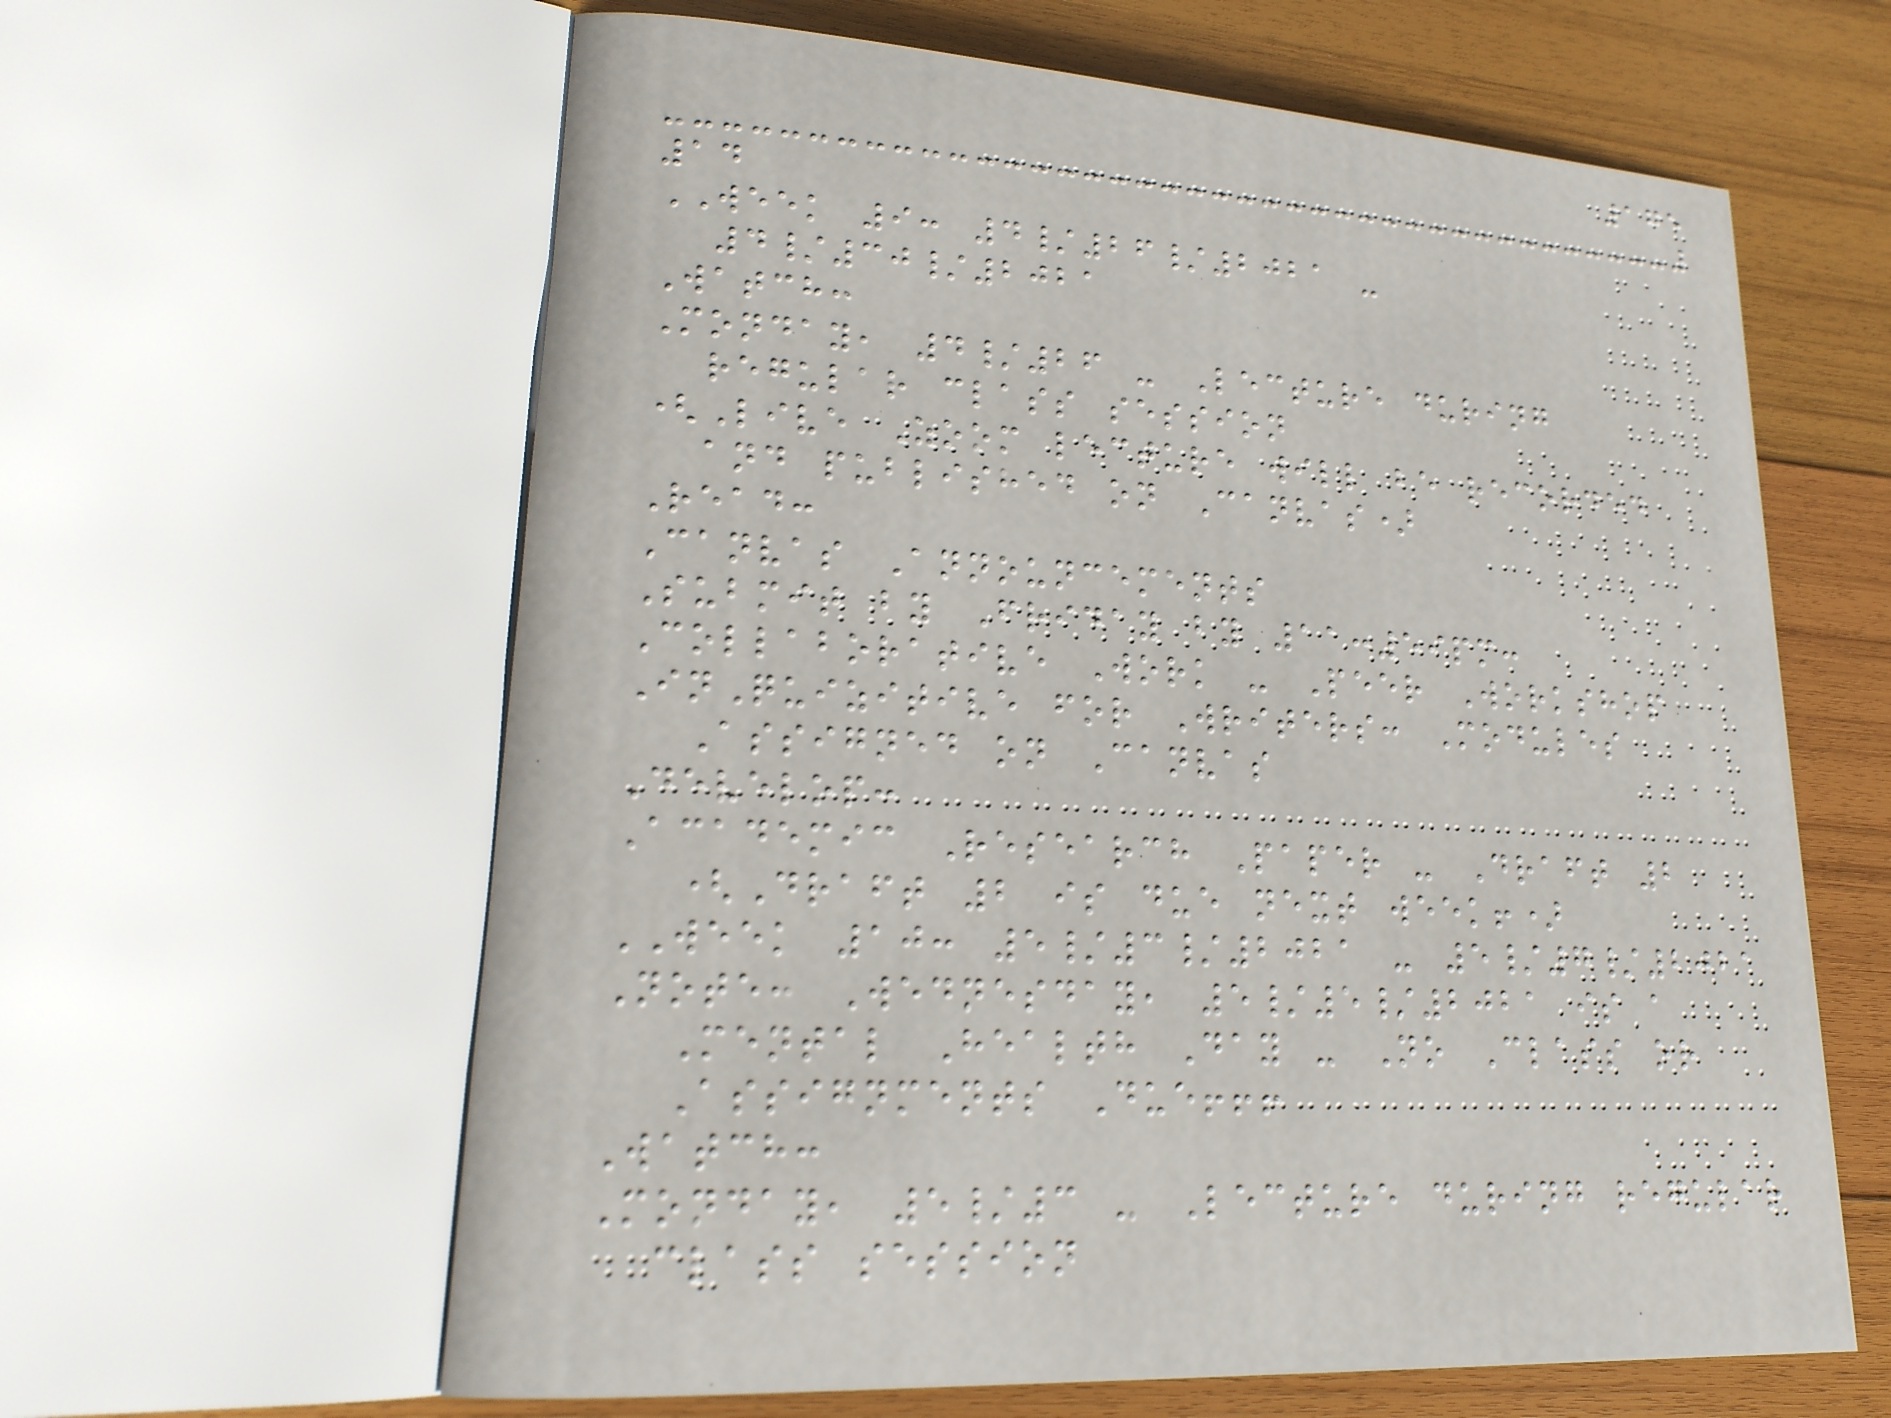175
14
WEEK 9: 4/26/2021 -
4/30/2021
Watch:
Monday, 4/26 - Lecture during
regular class session
(Live Zoom lecture will be recorded
and published on Canvas)
Read:
Canvas Announcements
Submit by Friday by 11:59pm:
Collaborative Work - Peer Workshop
InQuizitive for Writers: Modules
Assigned on Canvas
Develop:
Academic Research Paper - Draft 2
(Draft 2 is due next week!)
WEEK 10: 5/3/2021 - 5/7/2021
Note: Wednesday, 5/5/2021 is a
Mental Health Day - No Class or
Assignments Due!!!
Watch:
Monday, 5/3 - Lecture during regular
class session
